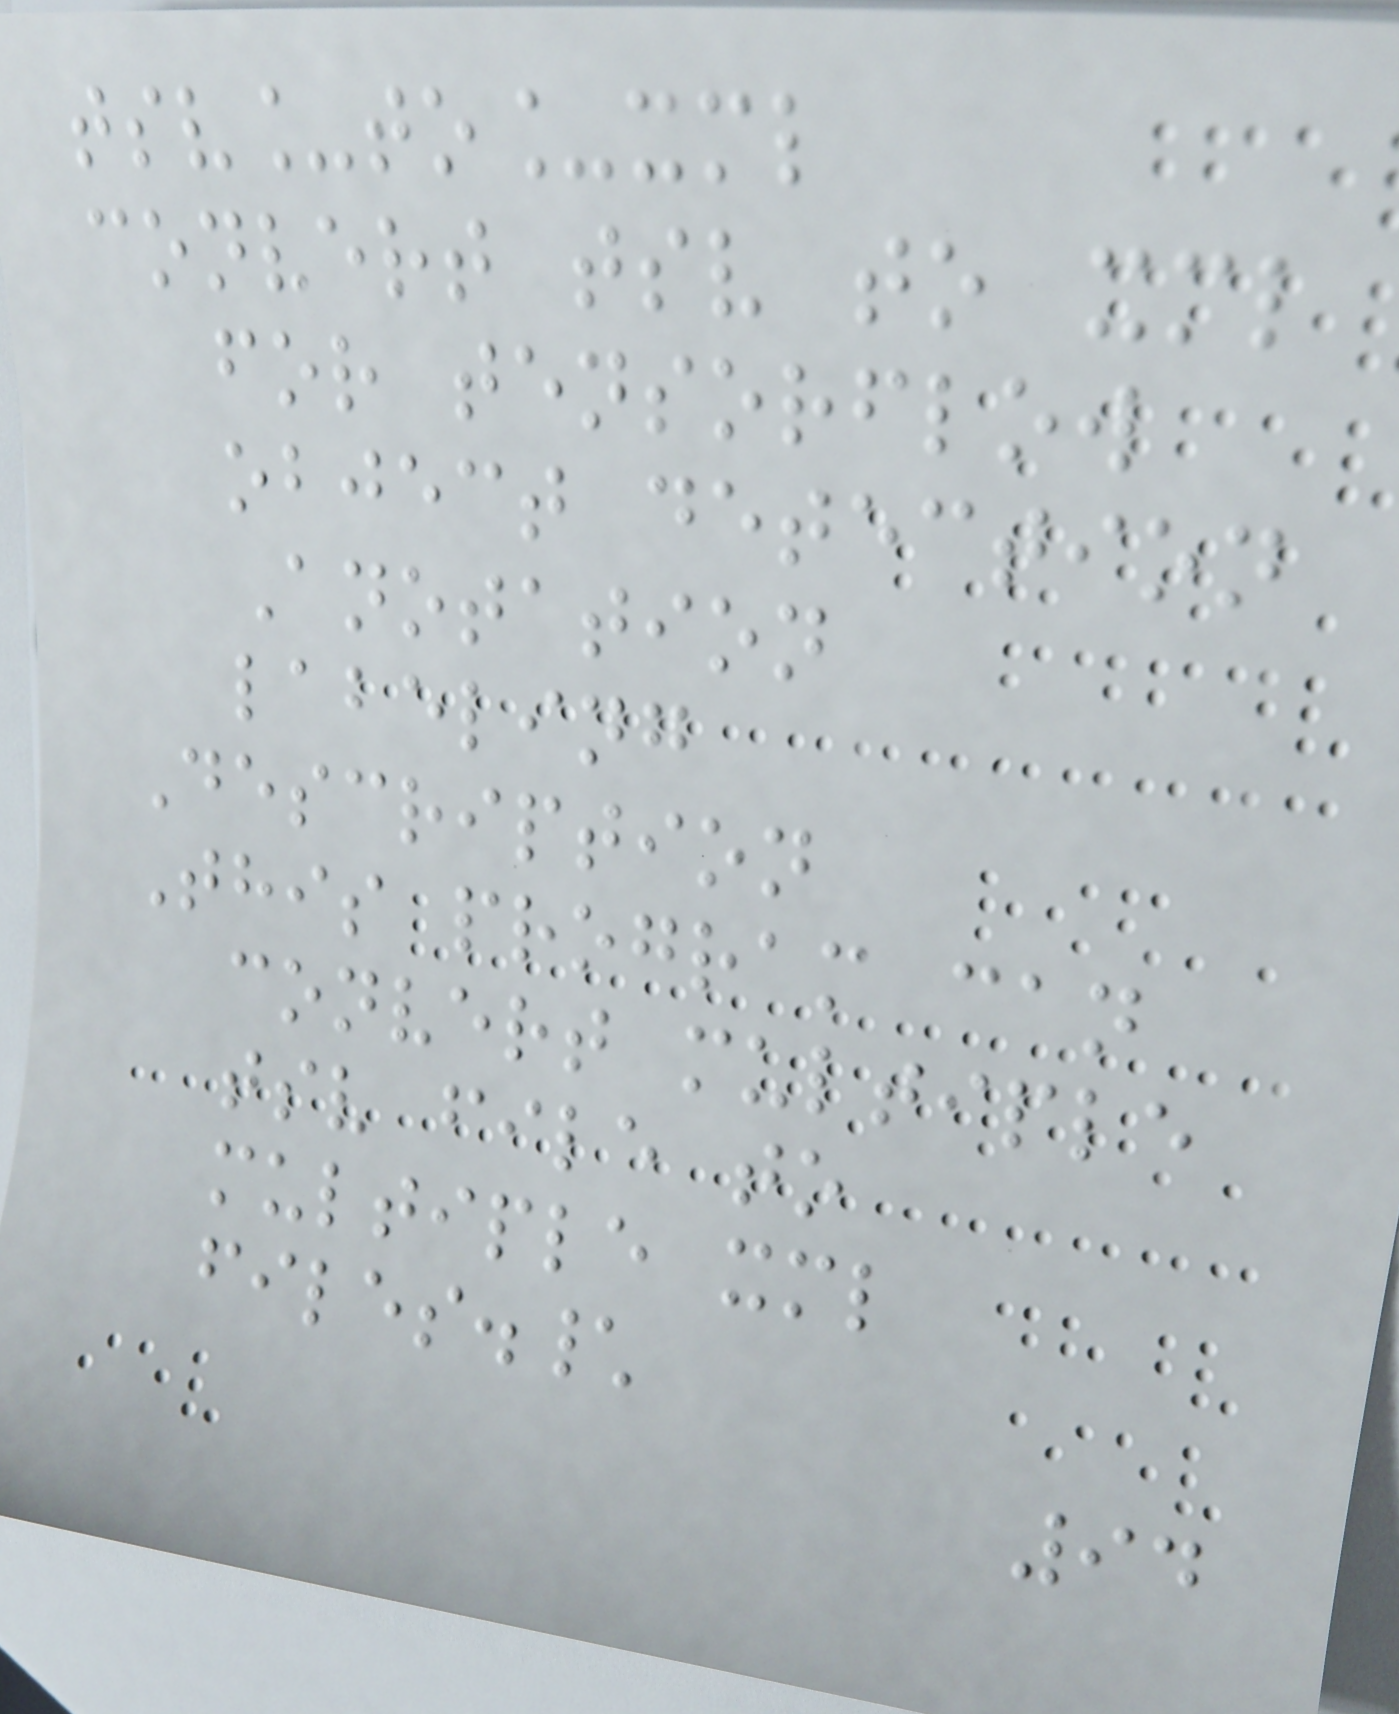tsv_to_xml
convert tsv to xml
for tensorflow
object detection
Anotation
labeling
Description
This program can
convert multiple
tsv file to
multiple xml
files.\
94
